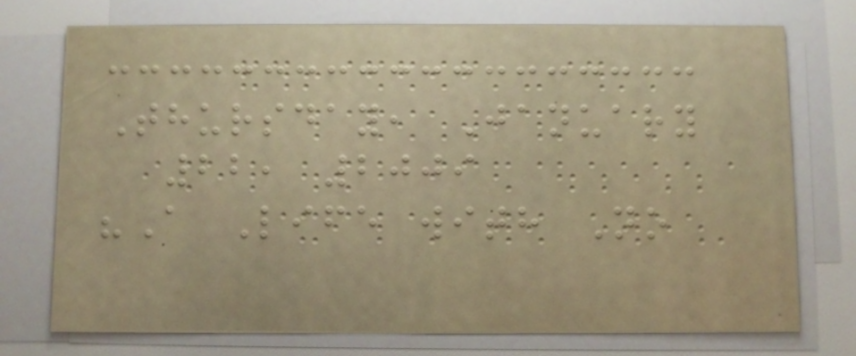Thursday, January
22, 2009
"A Life with No
